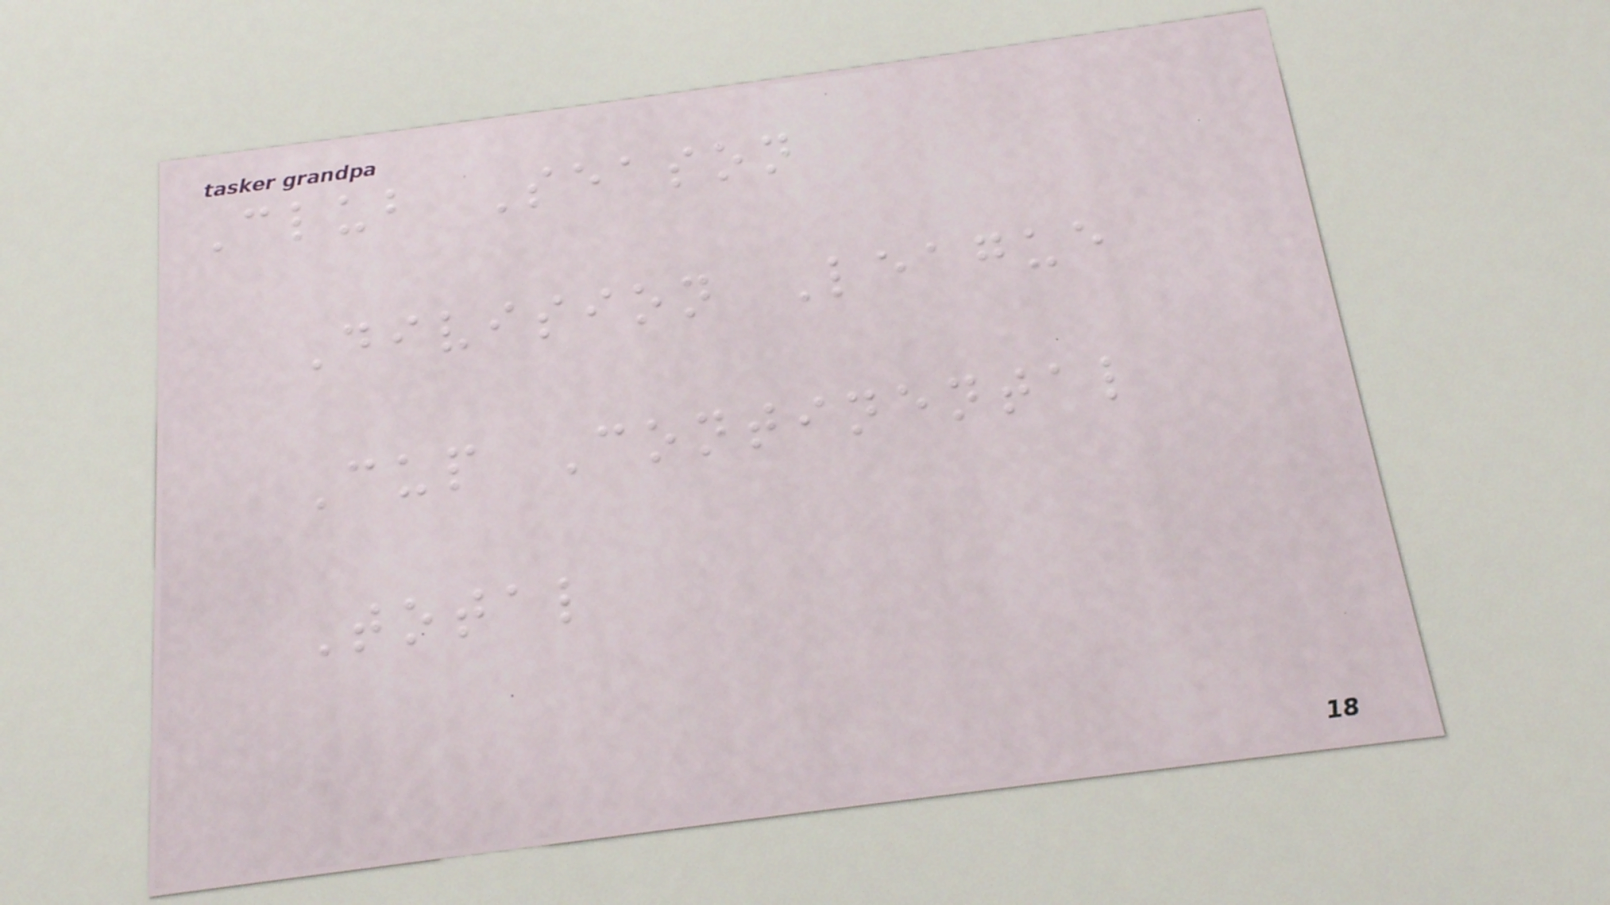Club Season
Division League
Cup Continental
Total
